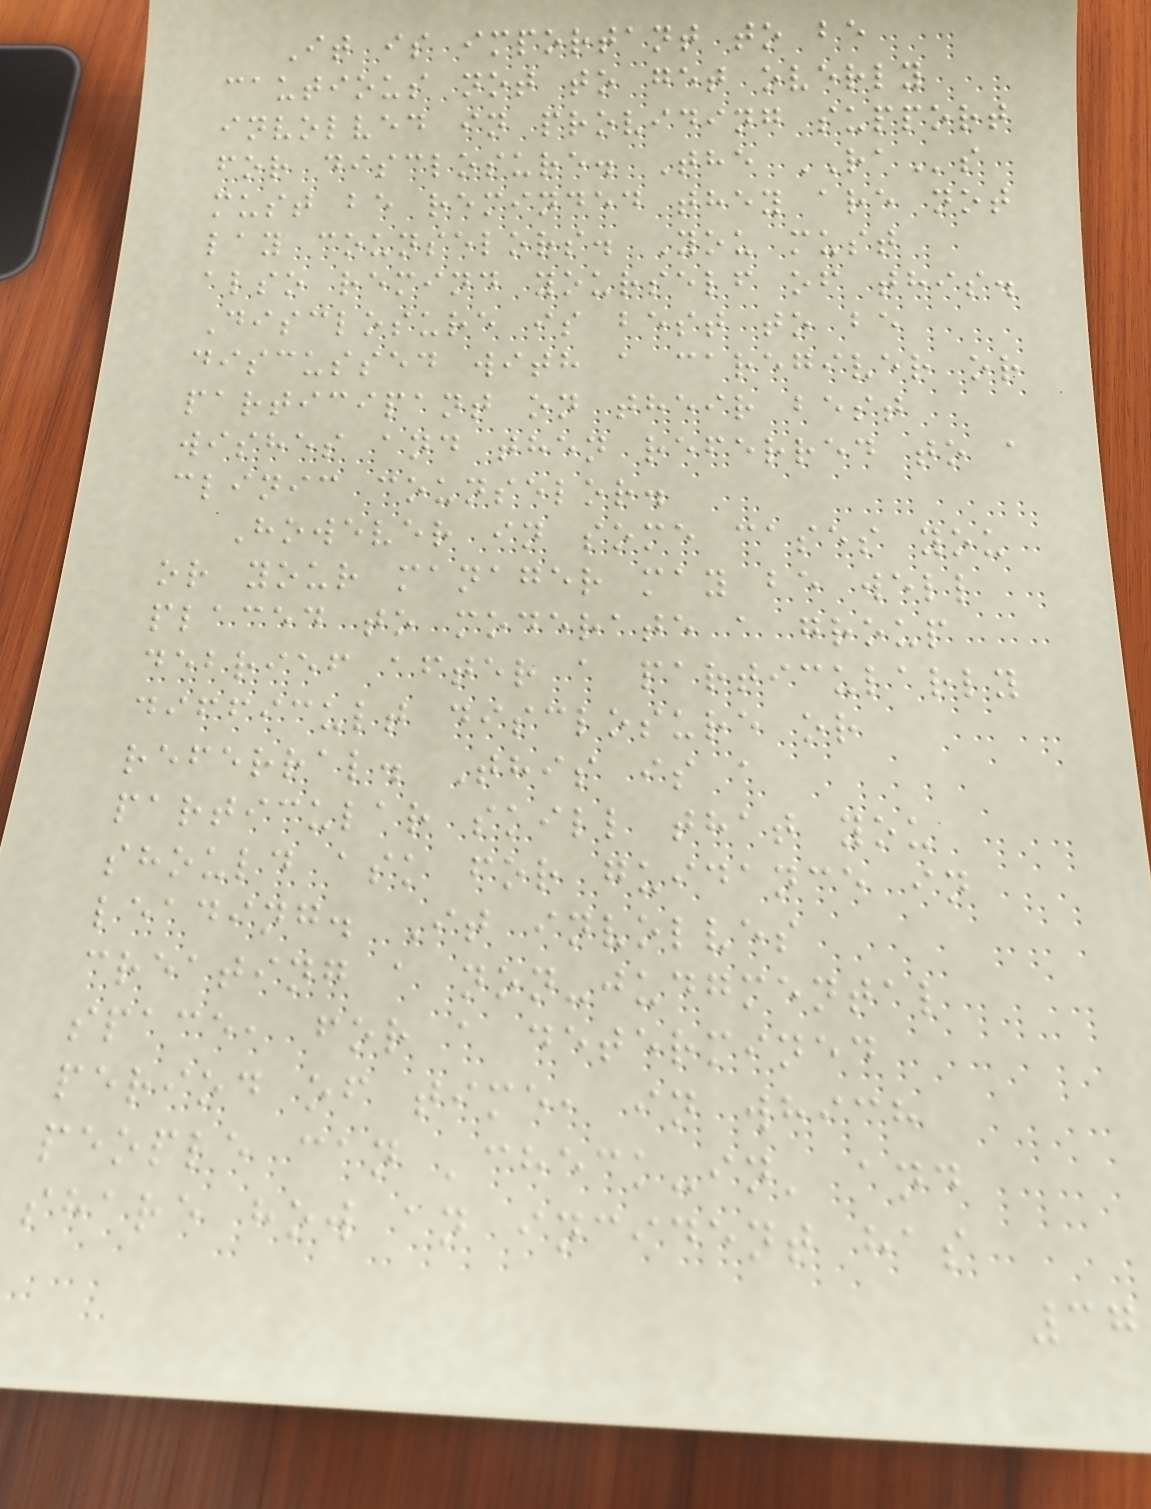It is important to be
cautious not to get overly
involved in providing support
for disclosure. The RAs
must be reminded they are not
lay counselors. You must
also remind yourself of this.
Disclosure is best to be
discussed with a caregiver or
participant on their best
wishes and then referred to a
clinic counselor.
However in some cases you
or your manager may be well
placed to moderate a group
debrief after a particularly
difficult disclosure or
referral. This is a
particular skill that you
should ask for guidance in
leading. It involves
creating a non-judgmental
space, for a determined
period of time, in which
people can 'check-in' and
share how an incident has
37
